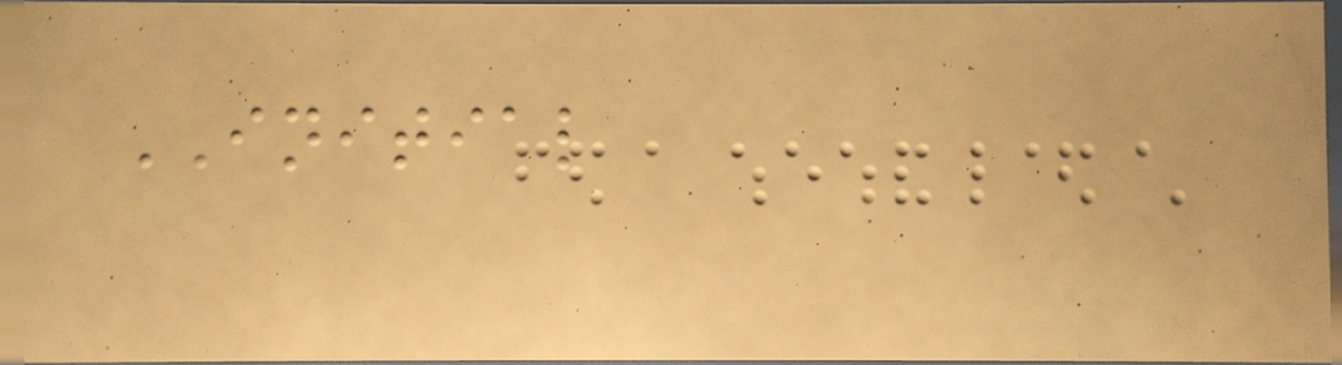INITIAL
